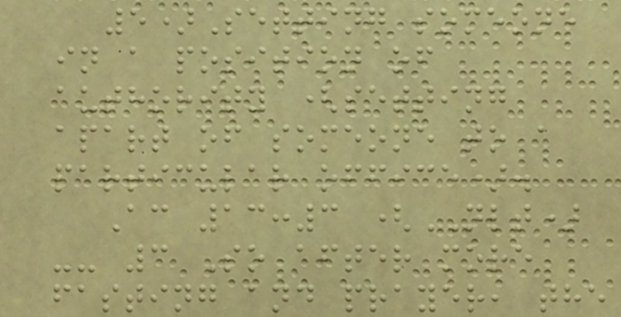5)Setting someone
in a position of
authority (setting
apart of someone to a
particular office).
Ac 13:3 (NLT)
-- 3 So after more
fasting and prayer, the
